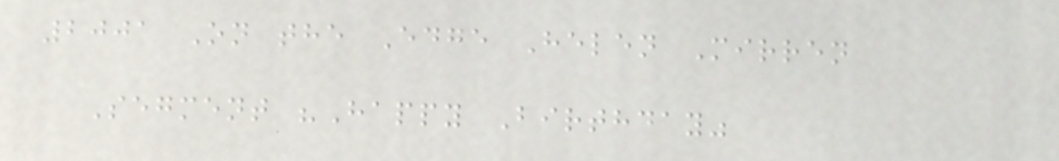2001 On the Edge Helen Mirren
Segment "Happy Birthday"
